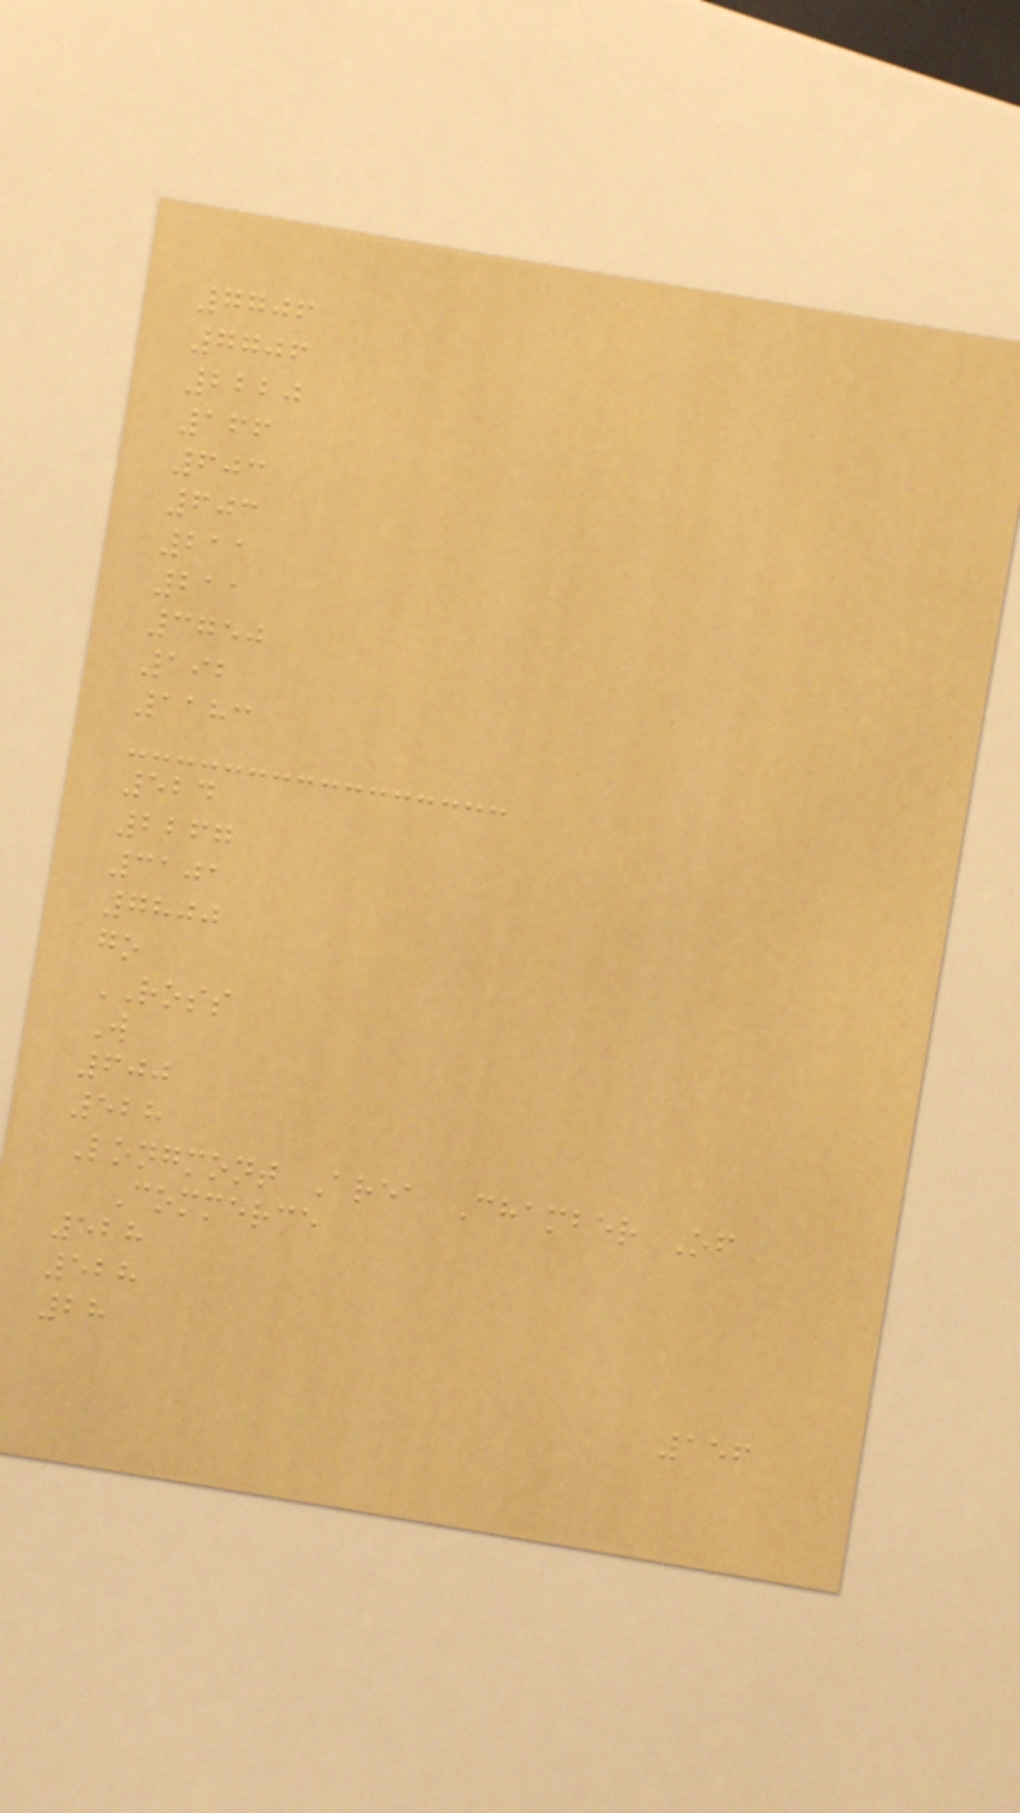7706
7706
2220
166
603
603
211
211
3750
192
1183
524
2267
3101
7800
go
ROSS
W
600
528
Longmont Area Chamber Of
Commerce
528
528
28
156
